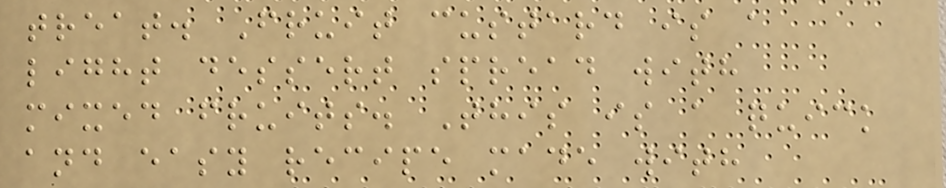treat. Fruit custard is a
light dessert spread with
mixed fruits. This is a quick
and easy recipe made with
